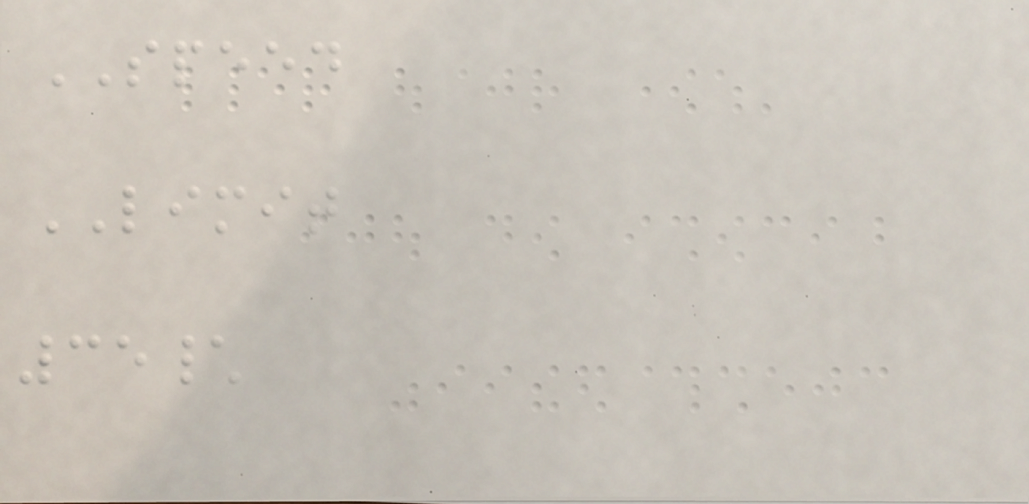SPEED
LIMIT
35\
